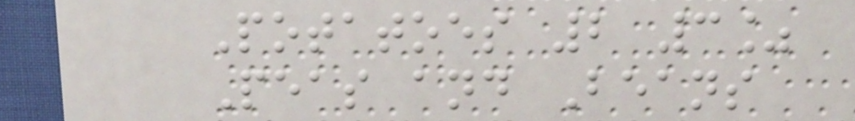Potatoes 2 3%
Peas and Beans
